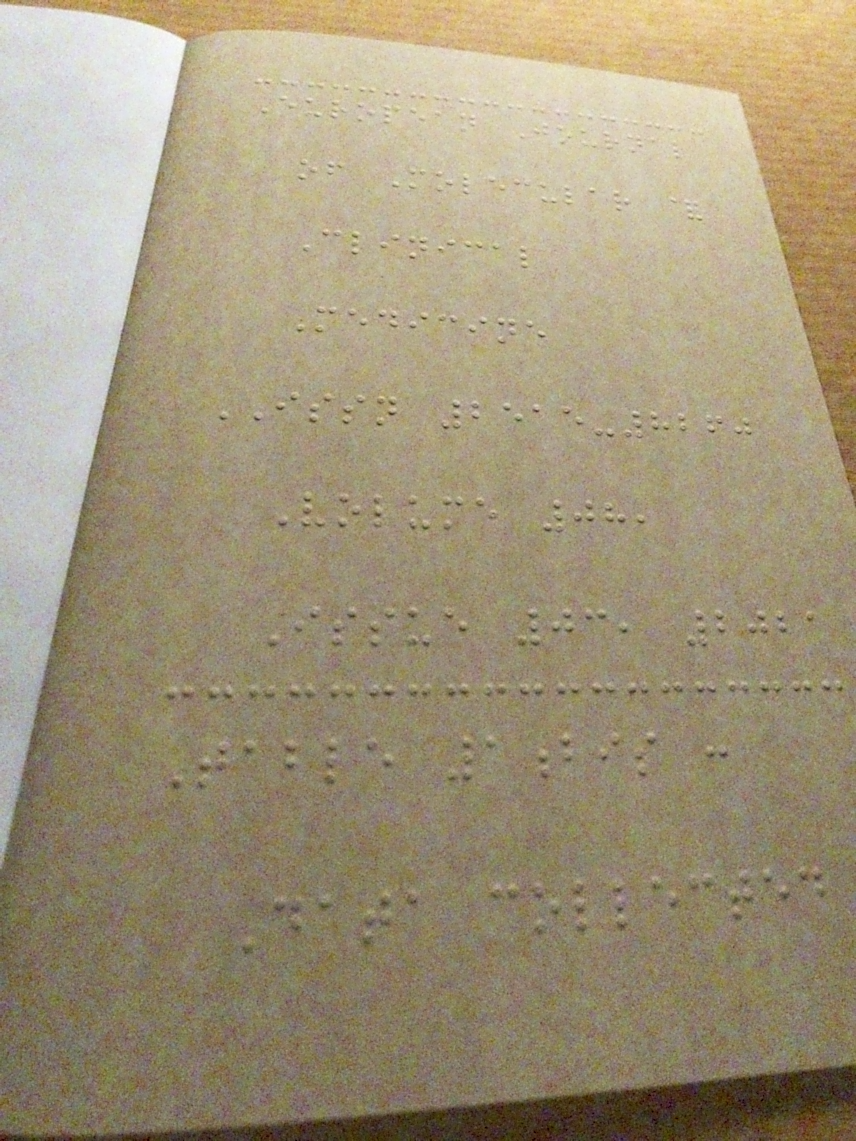European Journal
of Molecular &
Clinical
Medicine
ISSN 2515-8260
Volume 08,
Issue 03, 2021
Table 1bis :
Data collected
